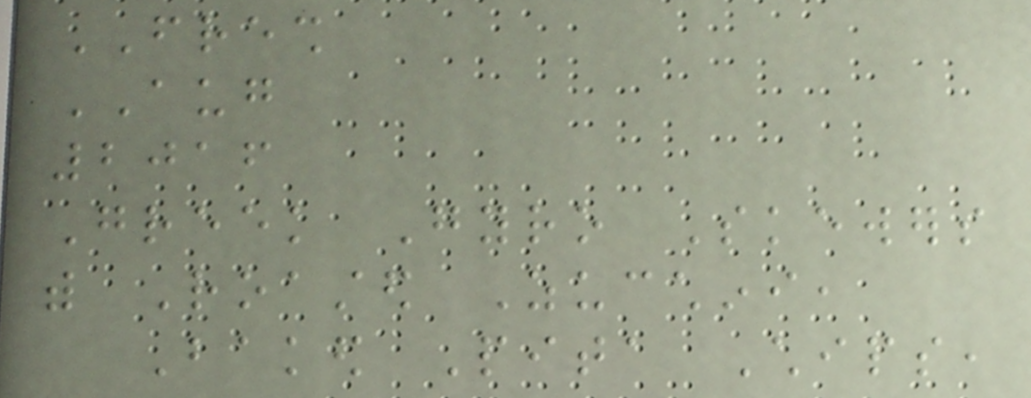FRESH
AUG
2016
Greek Gyro Skewers
with Roasted Zucchini,
Baked Pita Chips,
